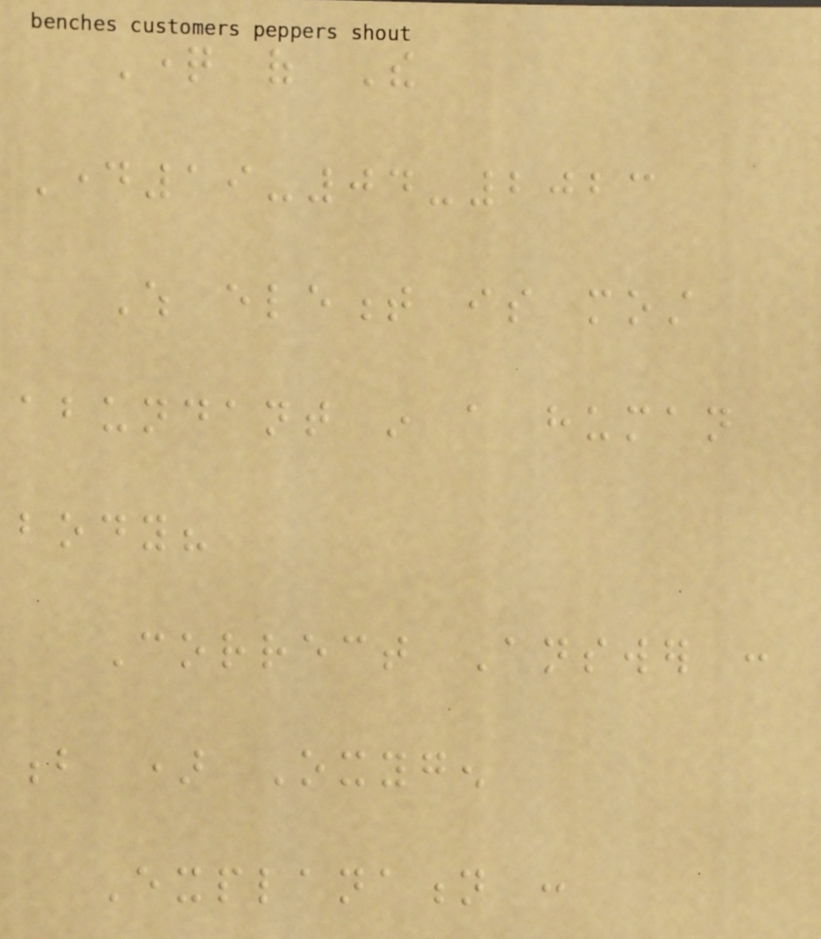Question of The
Day19-04-2023
Which element is most
abundant in a human
body?
Correct Answer :
b ) Oxygen
Explanation :
